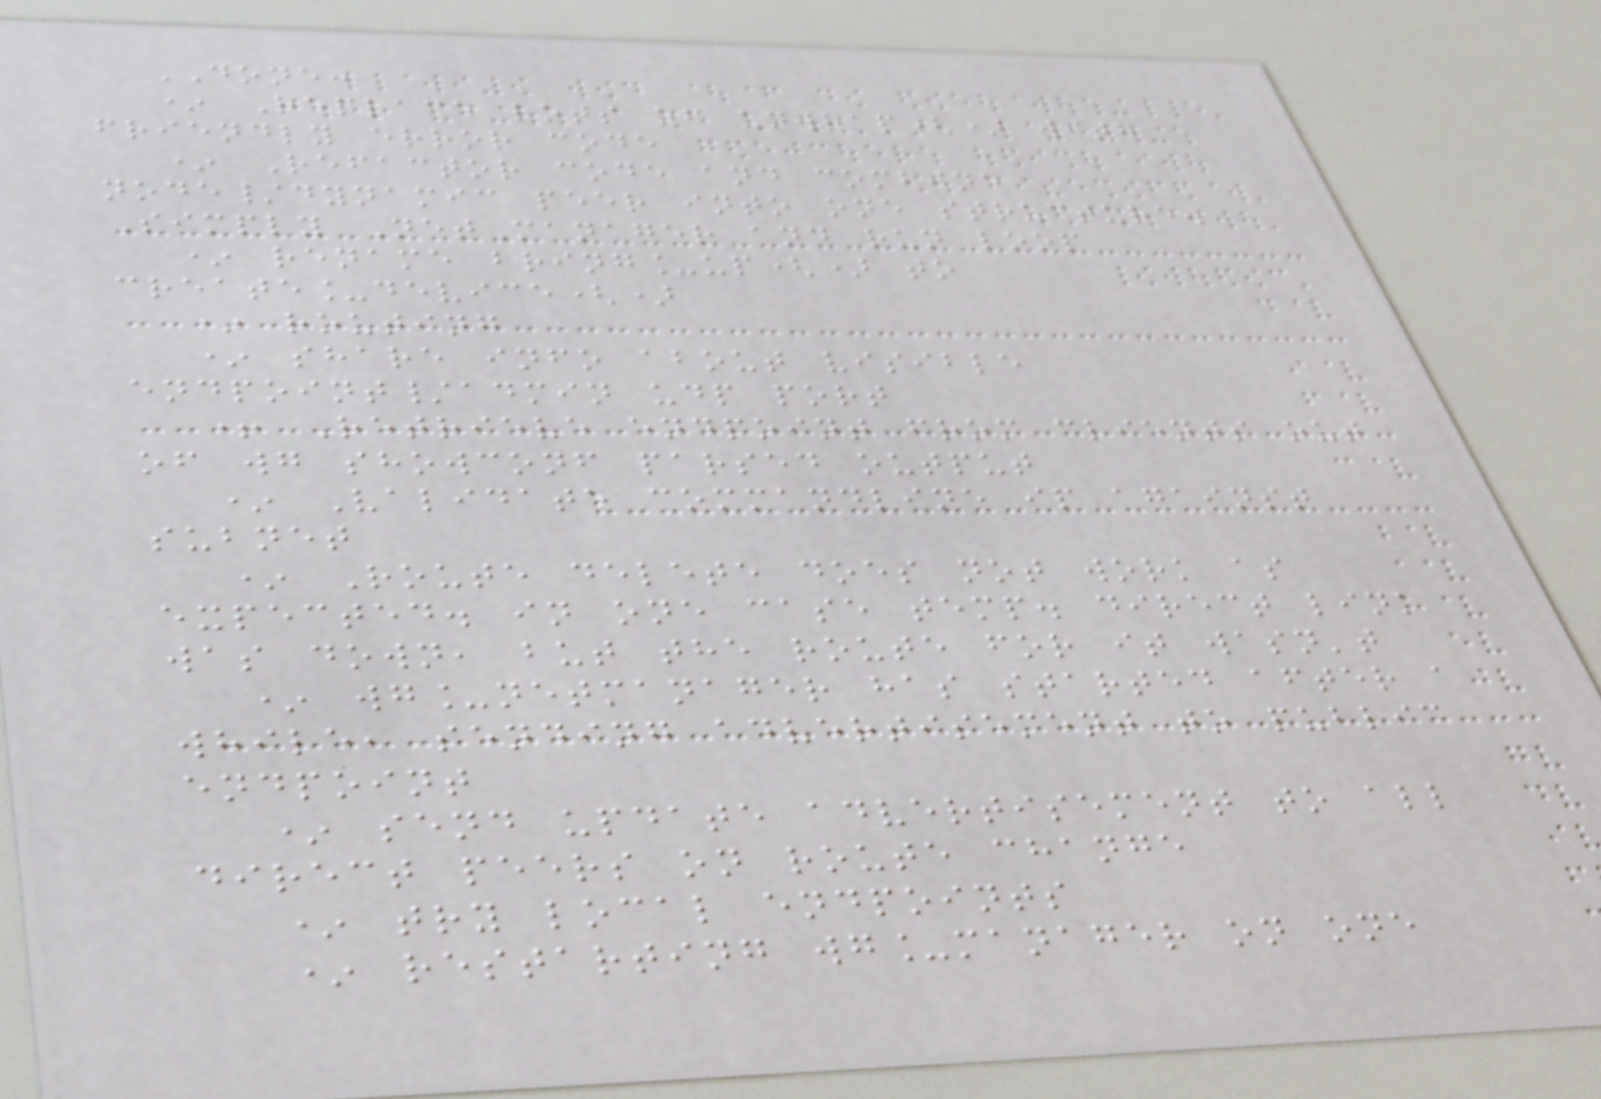DONE:
* Replace lots of unwrap() with
friendly error code
* Refactor code and combine
node/dynamic peer into one structure.
Simply NetManager and run loop
* rename bring_up() to
create_device()
* routing
* share info about visible
endpoint/admin udp port
+ Retrieve endpoint from clients out
of wg showconf parsed output
* Validate commandline ip against
subnet
* Route delete does not work as
expected. in one case temp. direct link
was down, but the route for it wasn't
* wg_netmanager has started after a
while, sending advertisement to public
endpoint
* send update advertisement to all
direct peers on route change
* try local endpoints
* restarting wg_manager on one
